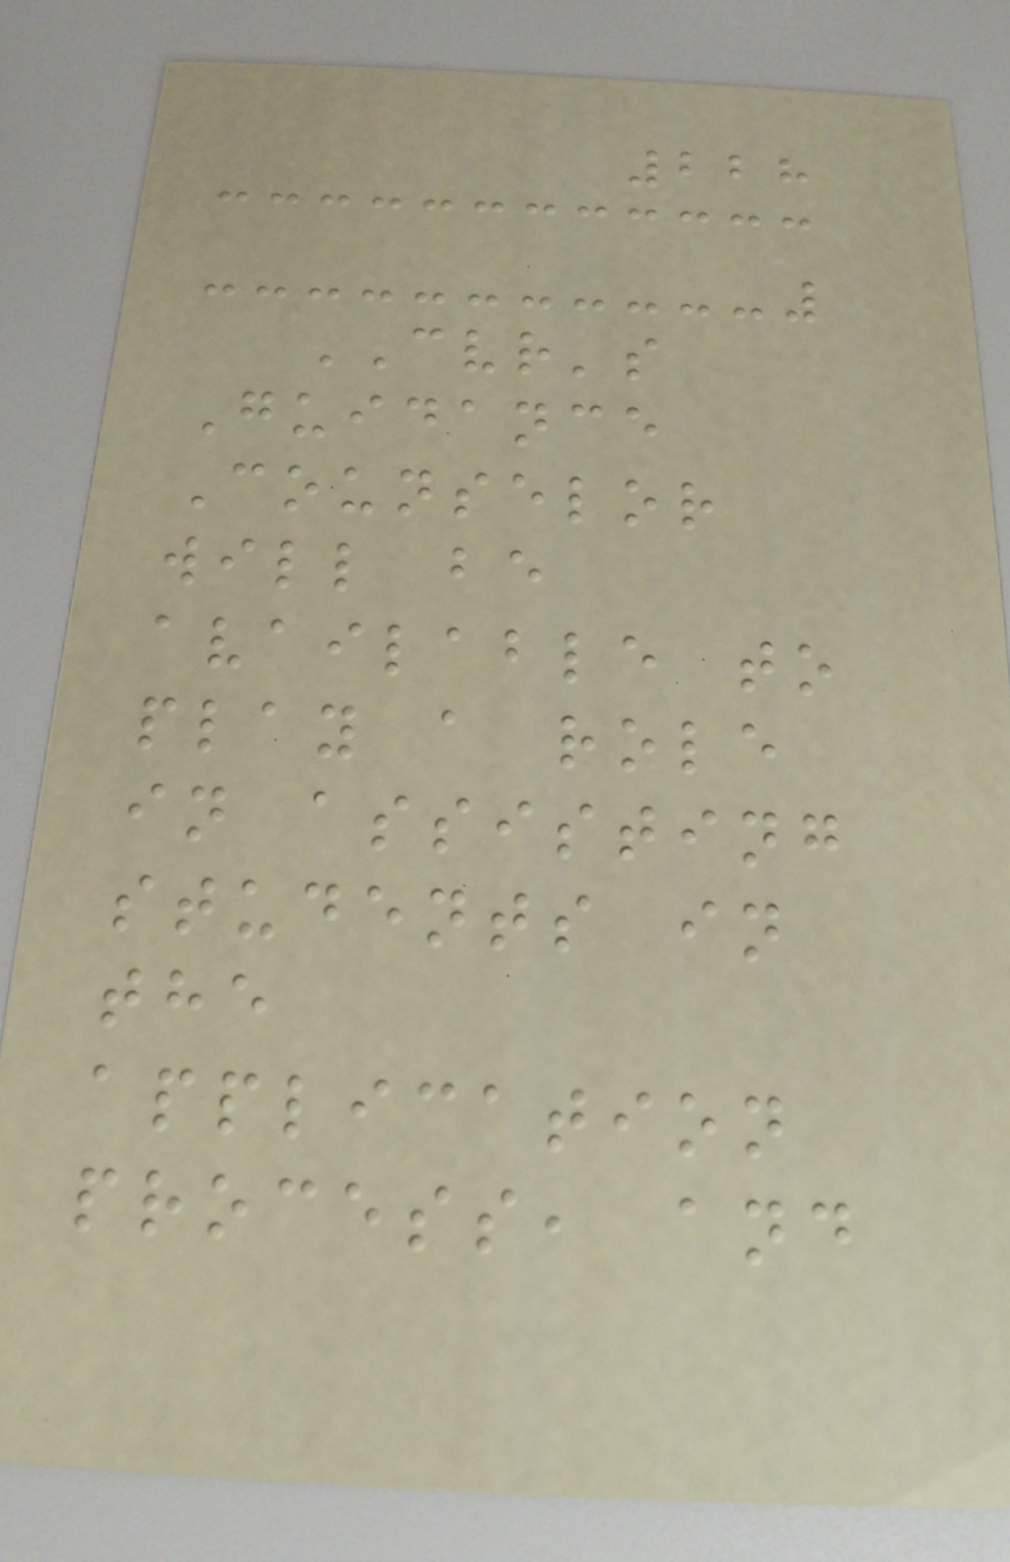228
CVR's
Guidance
Counselor
will be
available to
play a role
in assisting
students in
the
application
process, and
